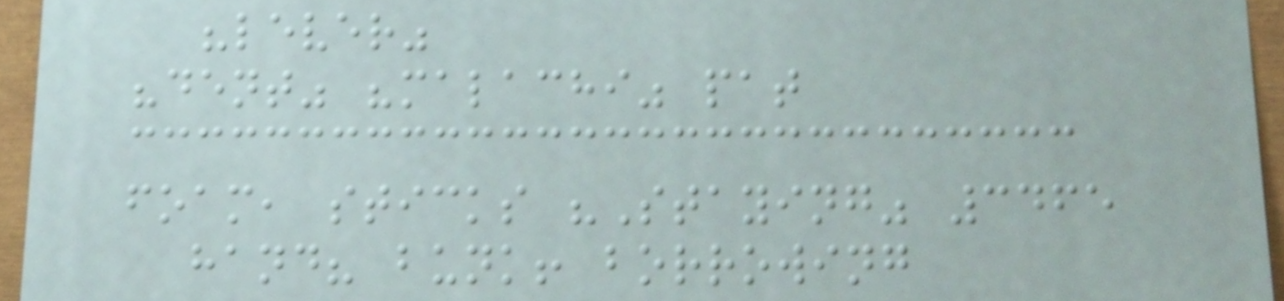"lever"
"dent" "malachi" pat
foam, sticks "Staying" 3465
hand? bunk! borrowing
